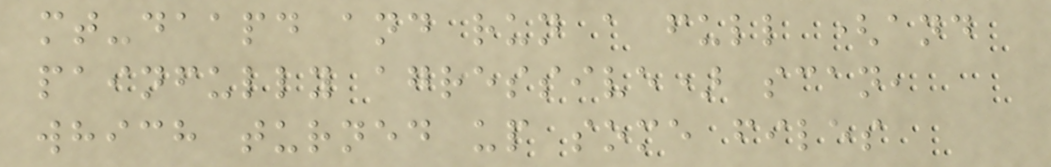mt-daapd and run a full (and
painfully agressive) scan,
which turned up some files
